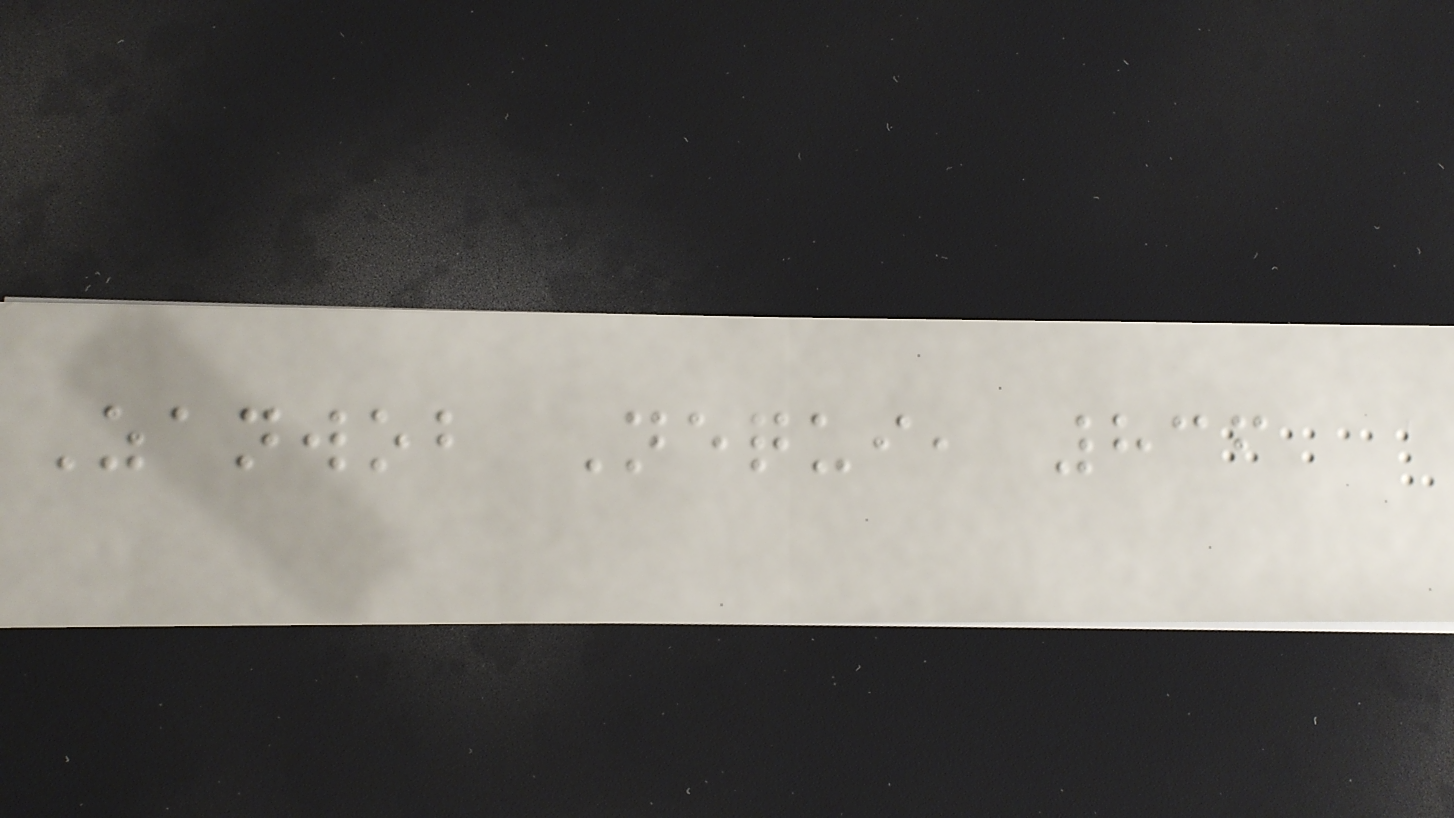Zanwob Nequi, 836
